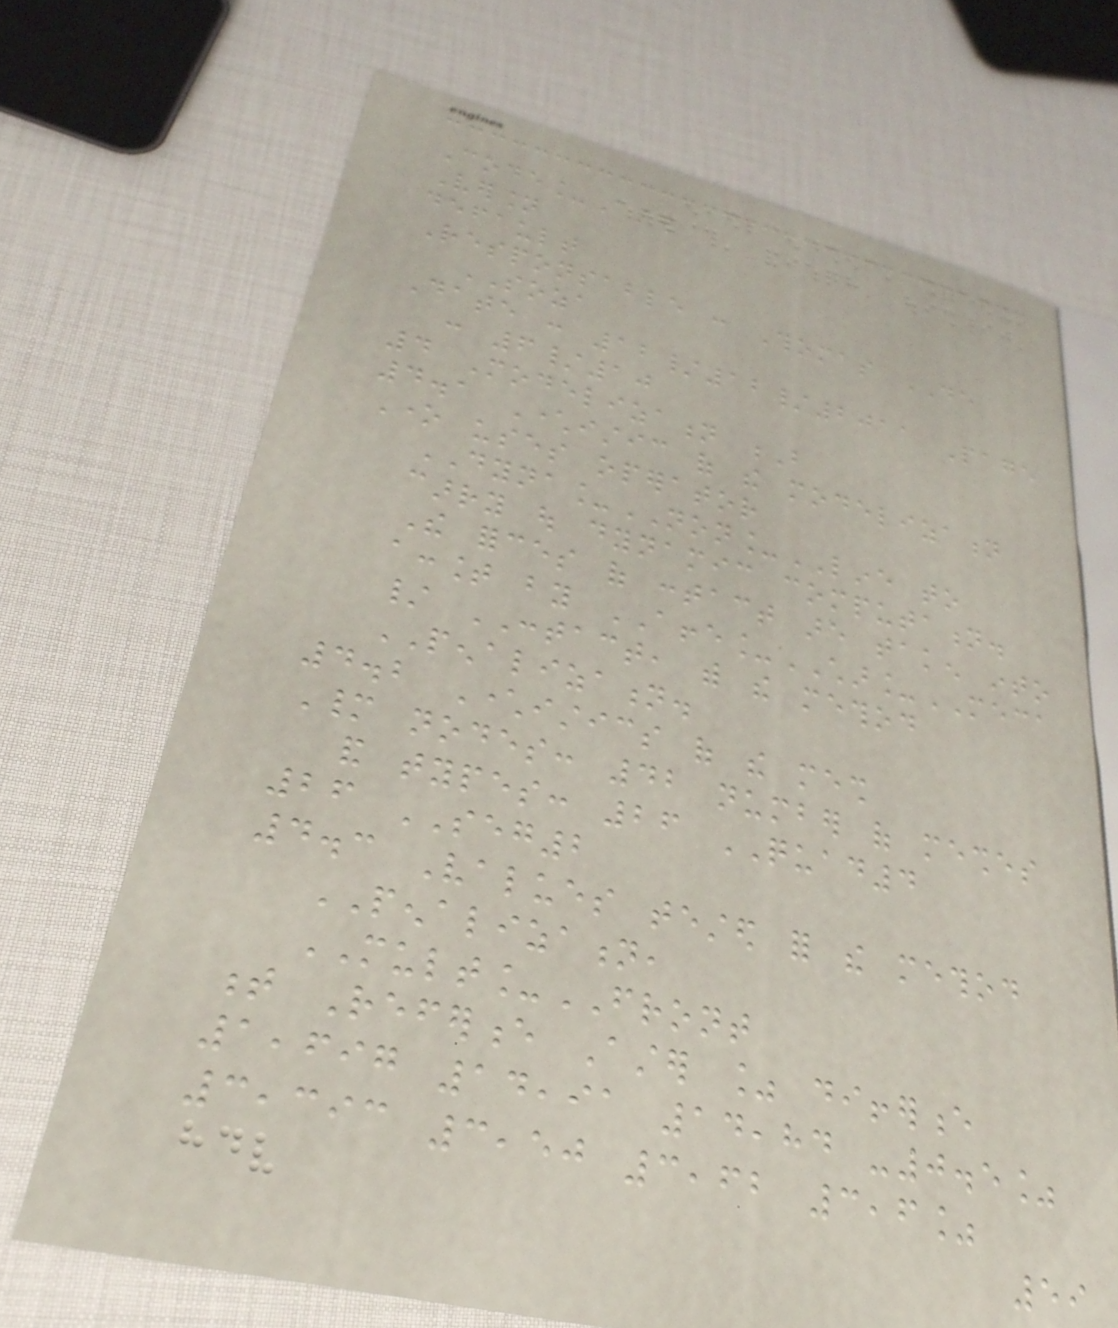Code_Aster
Version
default
Responsable : Thomas DE
SOZA
Date : 12/12/2011 Page
: 6/10
4 Modelization B
4.1 Characteristic of the modelization
One uses operator
DYNA_NON_LINE to
carry out dynamic computation.
The forces of contact are taken into
account by AFFE_CHAR_MECA
/ CONTACT, with the method
PENALIZATION.
4.2 Characteristics of the mesh
Many nodes: 42 number of meshes
and types: 26 QUAD4
26 SEG2
4.3 Values tested for the method
PENALIZATION,
MULT_FRONT
t Reference Aster % difference
1,697 14,91 14,84 -0.5%
3,393 3,50 3,62 3,6%
59
